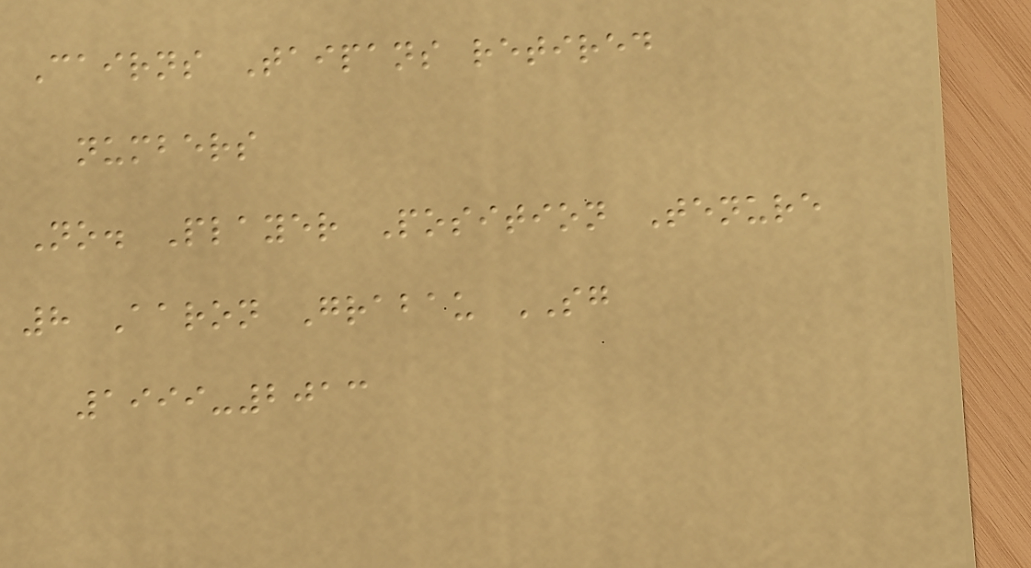Cairns Taipans retired
numbers
No. Player Position Tenure
8 Aaron Grabau SG
1999-2013
